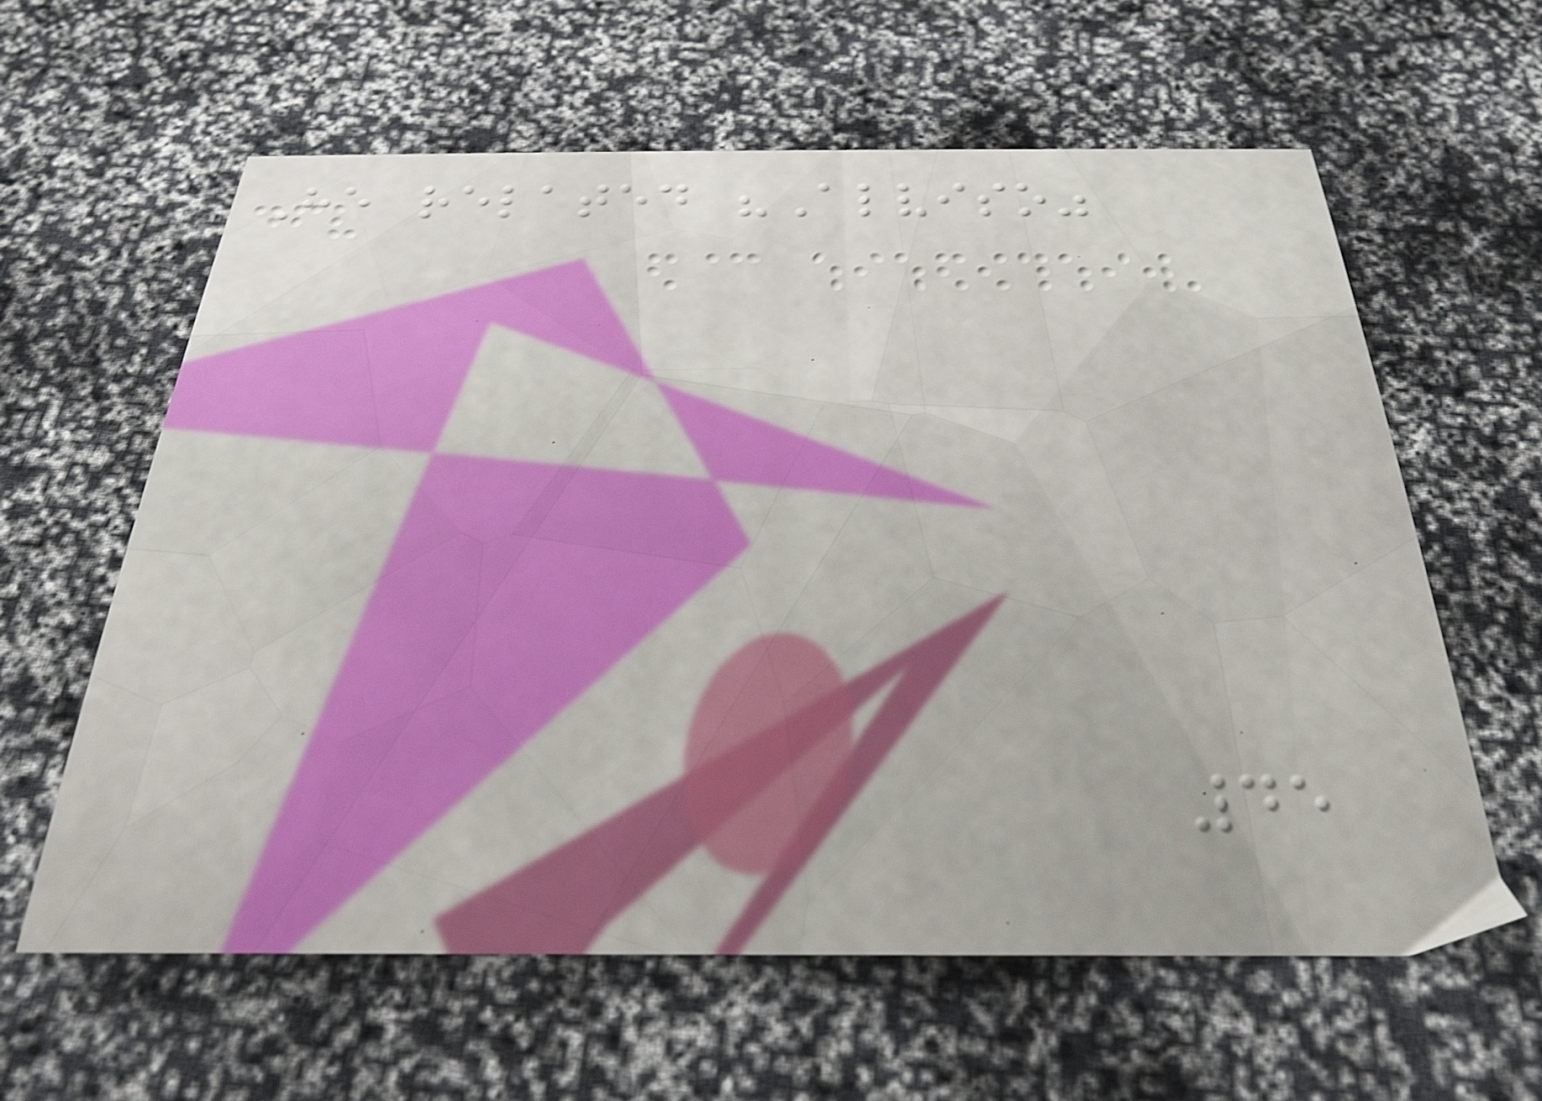He related "Alviso"
45
